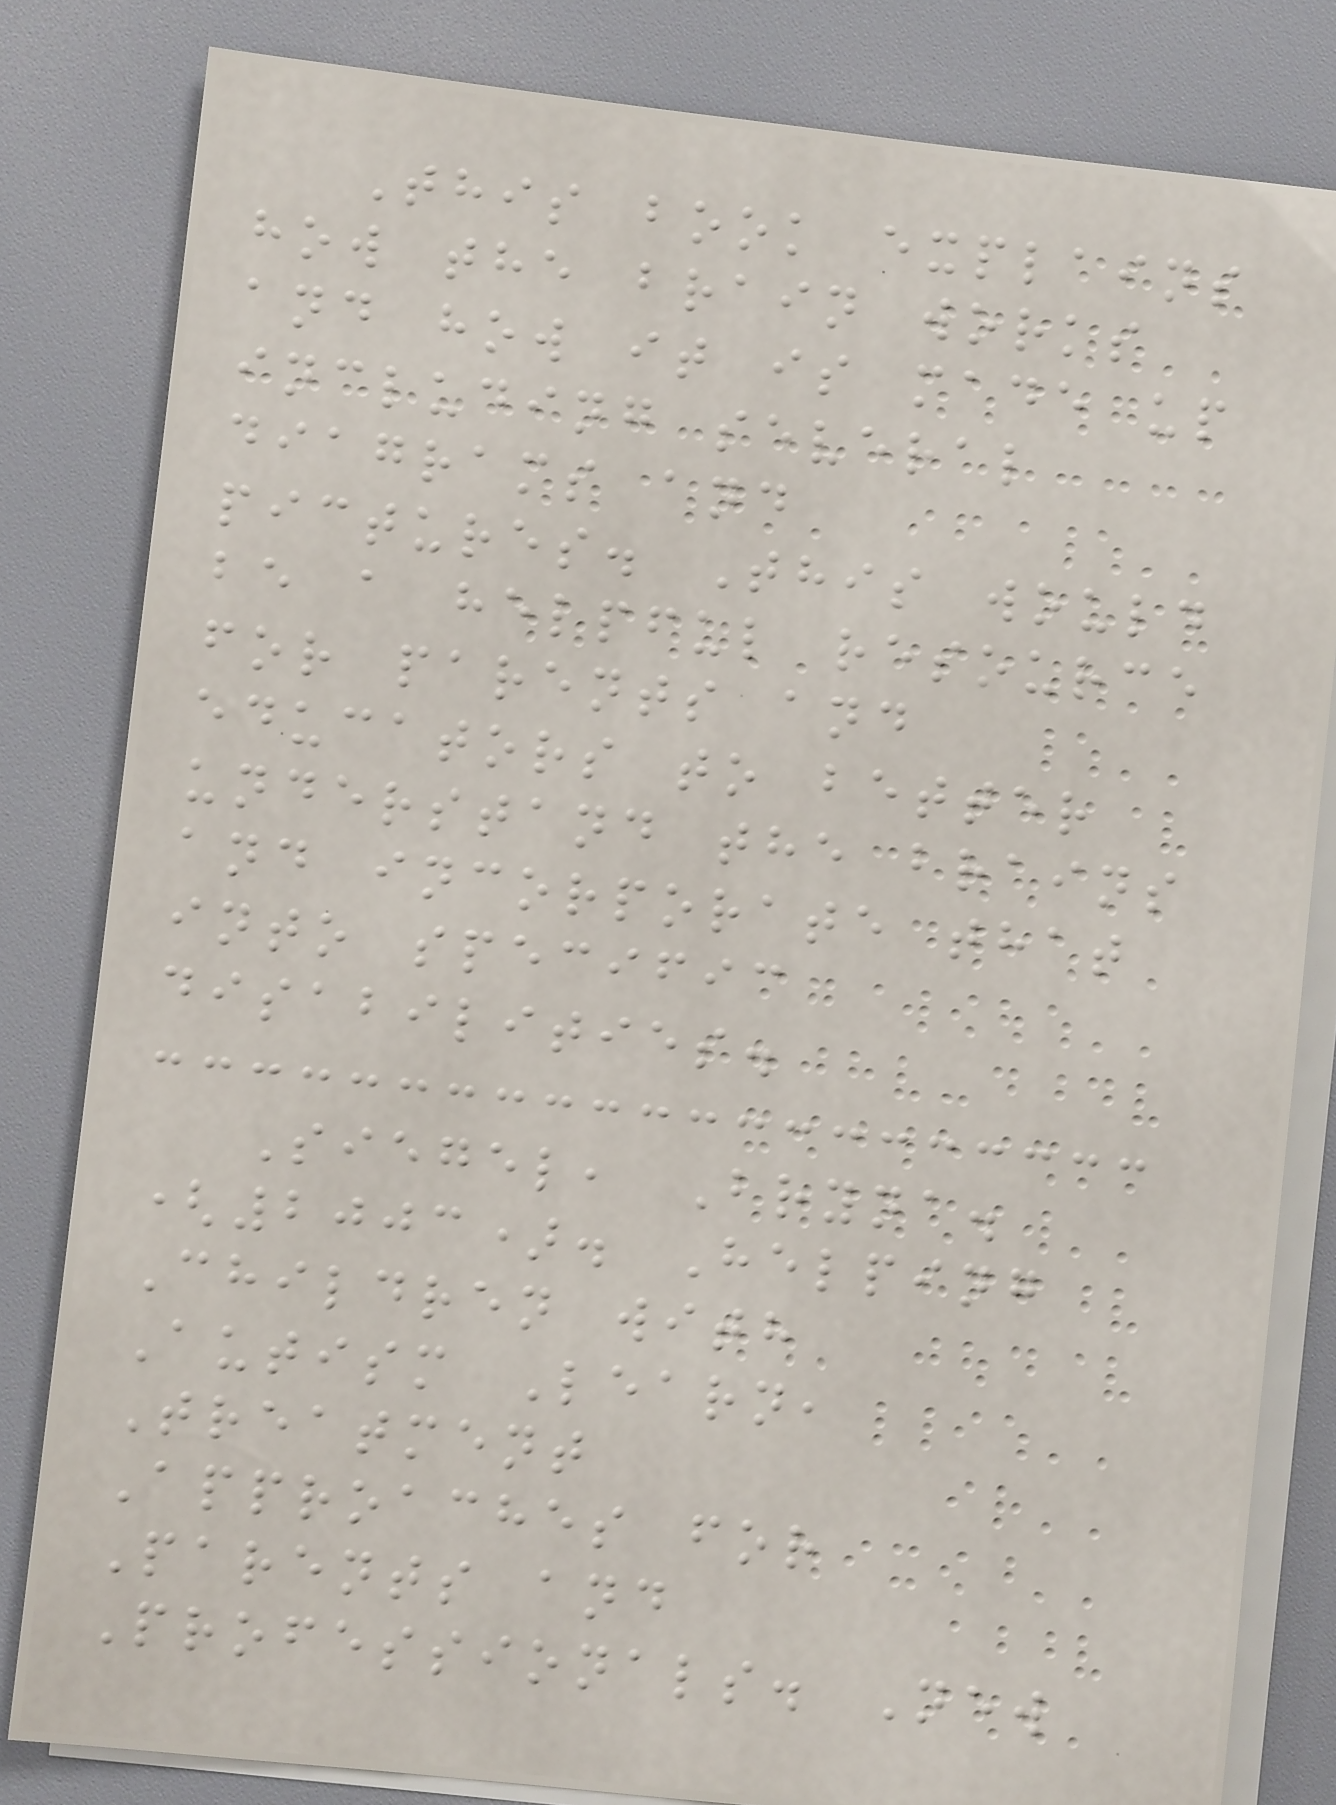This book explains
how the brain works
and how it is made up
including several
diagrams and
pictures. This would
be a helpful resource
for parents and
educators to better
understand the brains
and incorporate that
into specific
disabilities.
Siegel, Bryna.
(2003). Helping
Children with
Autism Learn,
Treatment
Approaches for
Parents and
Professionals. New
